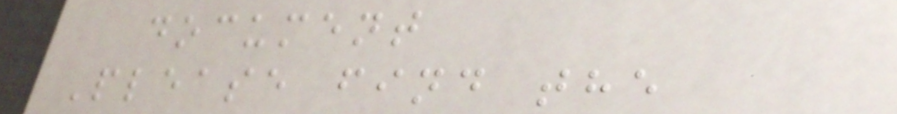document
Please find the
